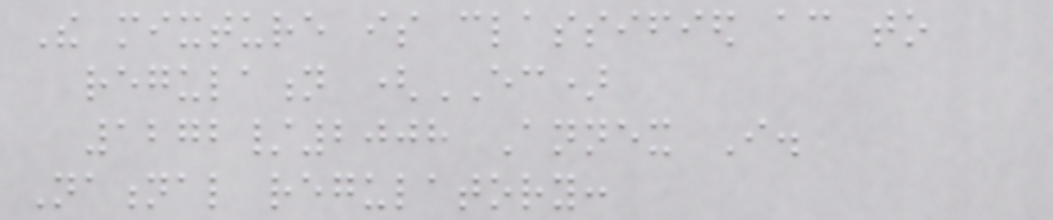The mixture is classified according to
regulation (EC)
1272/2008 Annex I.
National regulatory:
